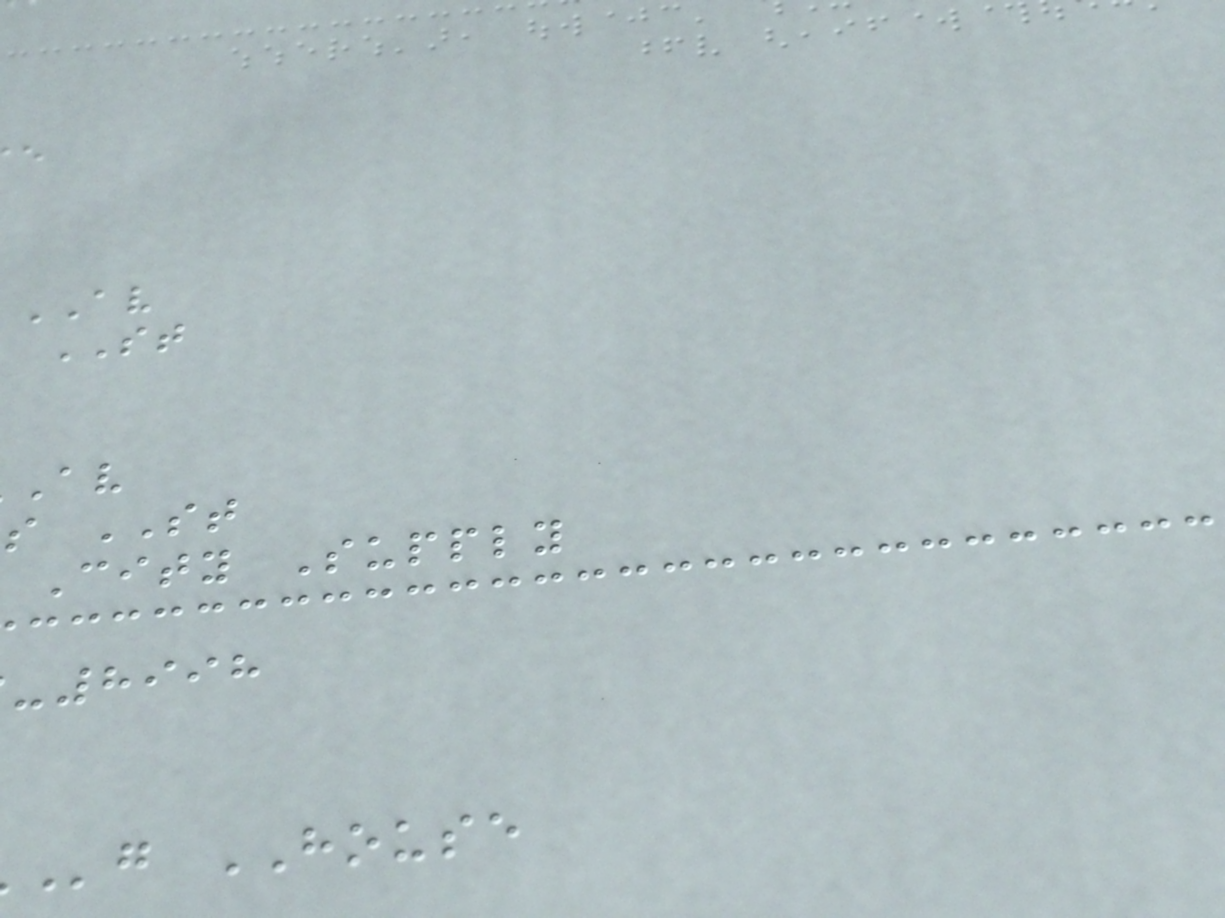AV
ST
s ST
City Supply
-8998
g HOUSE
